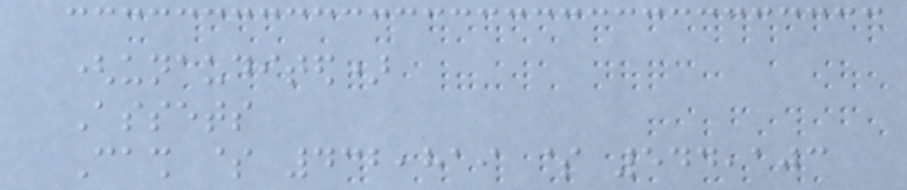(unaudited)
Assets
Cash $ 432,819 $ 544,103
